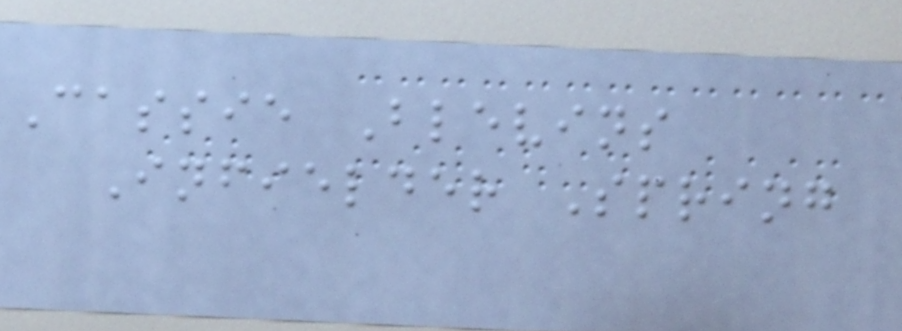Cassie Blevins
Infielder Spring
